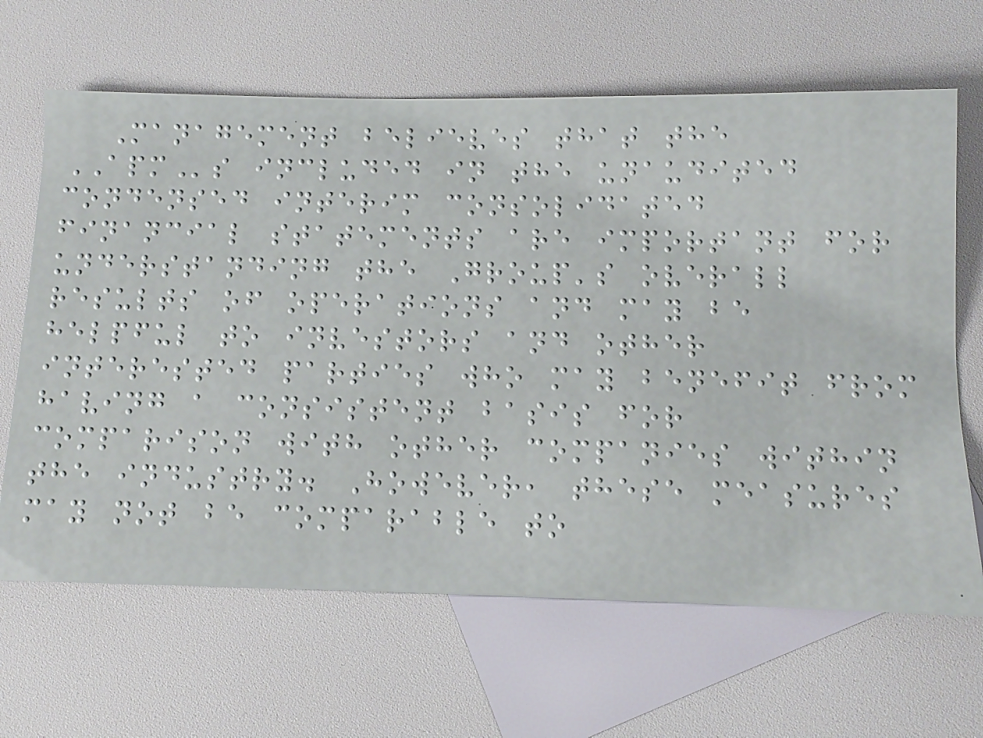Management believes that the
APMs included in the unaudited
condensed interim consolidated
financial statements are important for
understanding the Group's overall
results of operations and may be
helpful to investors and other
interested parties who may benefit from
having a consistent basis for
comparison with other companies within
the industry. However, these measures
may not be comparable to
